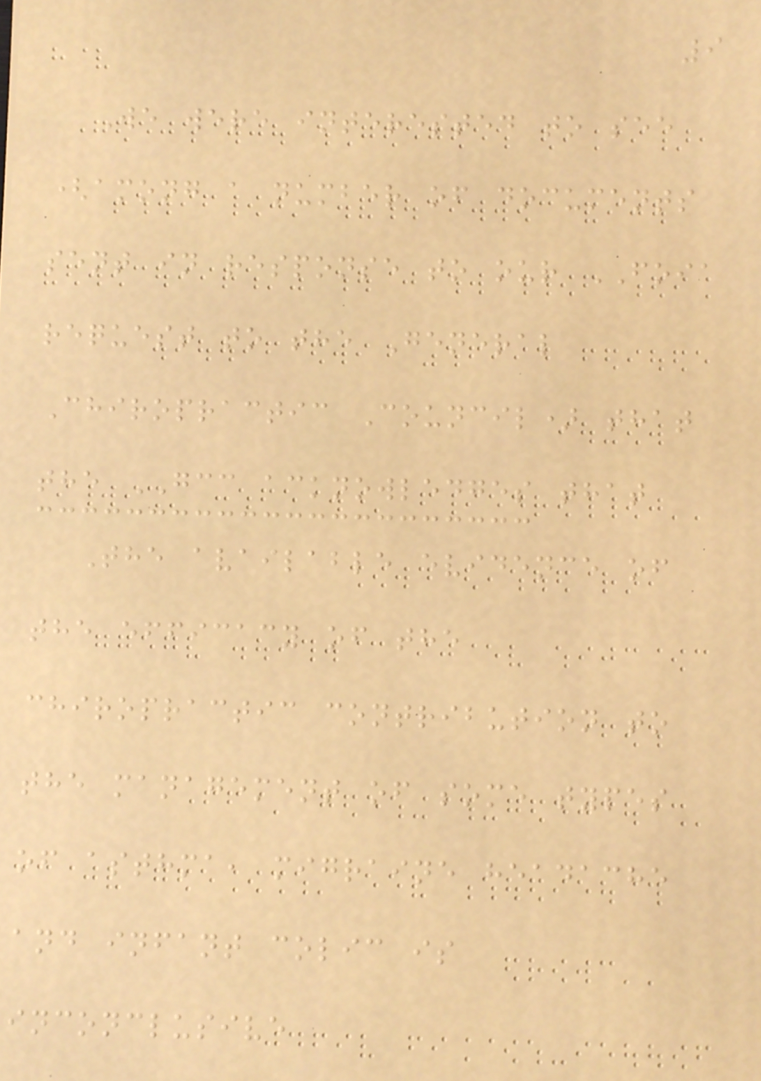9
We were interested to see
(among a number of documents
sent in response to our FOIA
request to the General
Chiropractic Council) that
the GCC acknowledges that
The available evidence of
the efficacy of the
chiropractic contribution to
the management of some types
of asthma, migraine headache
and infant colic is
inconclusive
